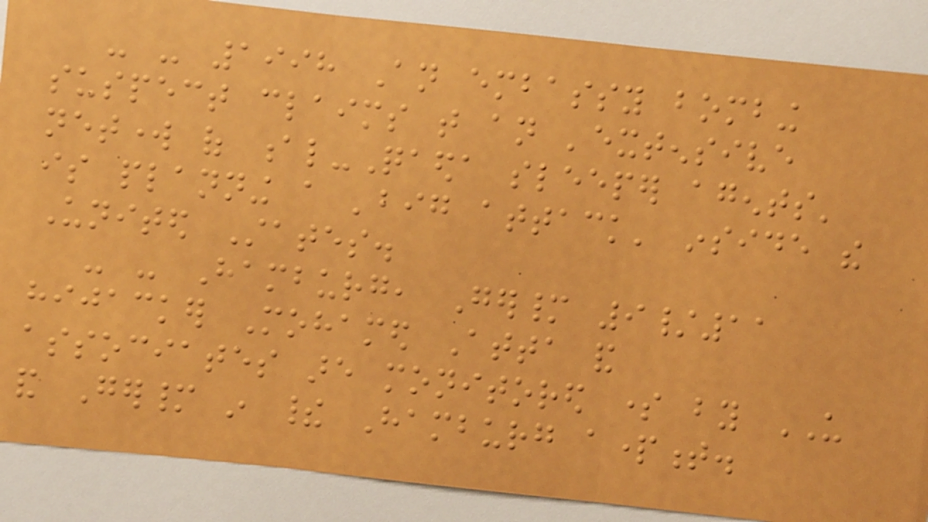- - 1998 An embassy bombing
suspect claims that an 'extensive
network of al-Qaeda sleeper agents'
is planning a 'big attack' inside the
United States.
- - Hamburg, Germany 9/11
hijacker Mohamed Atta and
associates are monitored some by US
and Germany in their Hamburg apartment.
